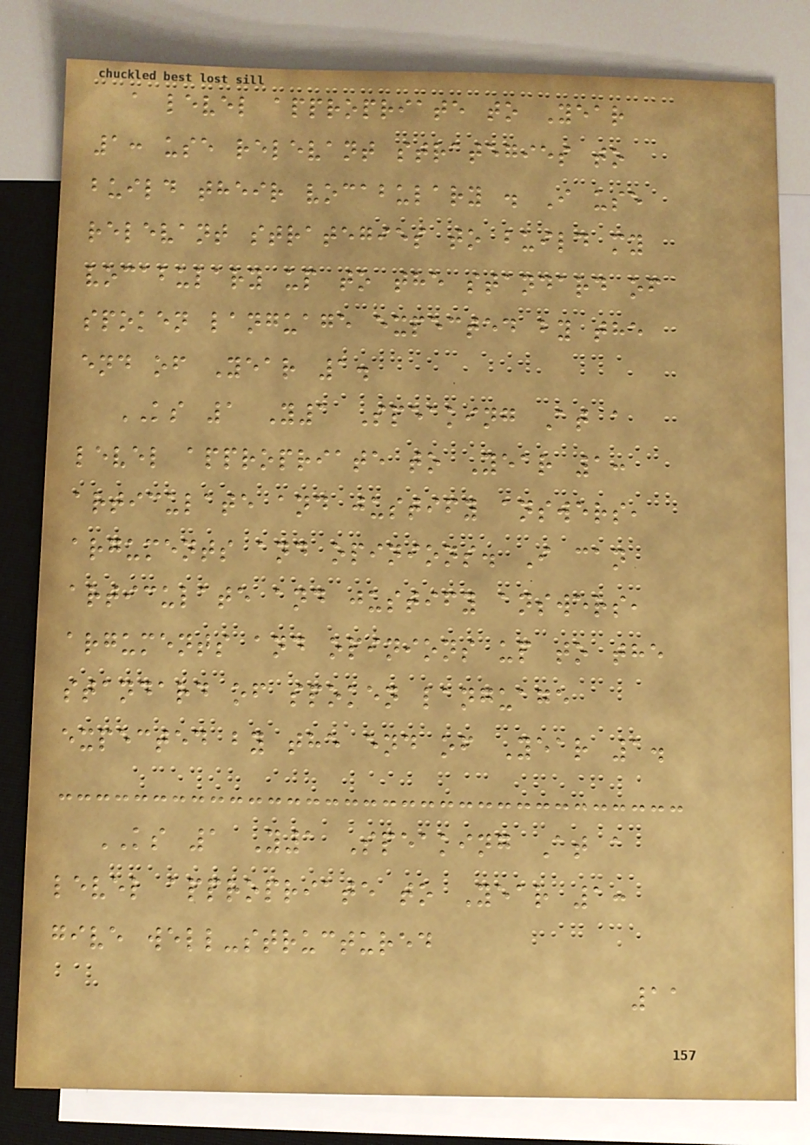a level appropriate to Year
1: use relevant strategies to
build their vocabulary . I use
relevant strategies to build my
vocabulary up to the standard of
spoken language expected by the
end of Year 1.
KS 1 Y1 Speaking At a
level appropriate to Year 1:
articulate and justify answers,
arguments and opinions. I can
articulate and justify answers,
arguments and opinions up to the
standard of spoken language
expected by the end of Year 1.
KS 1 Y1 Speaking At a
level appropriate to Year 1:
give well-structured
11
